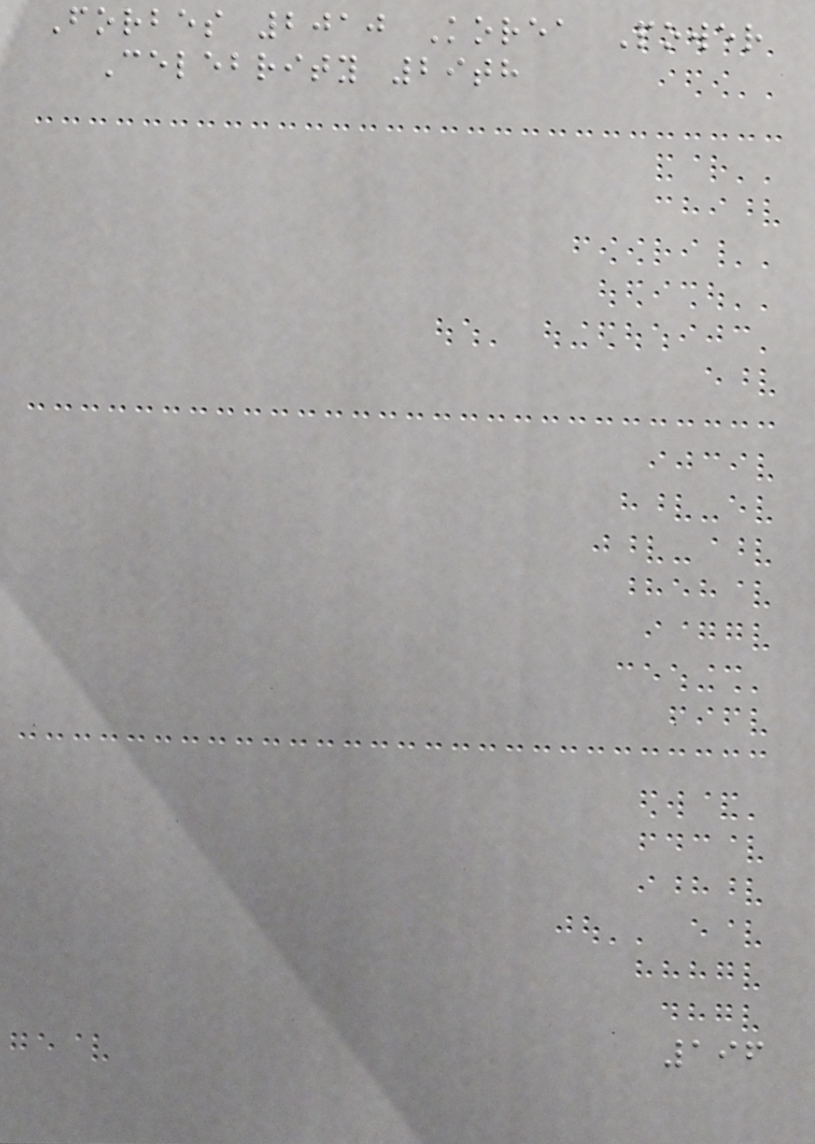Forbes 2010 Korea Power
Celebrity 29th
196
